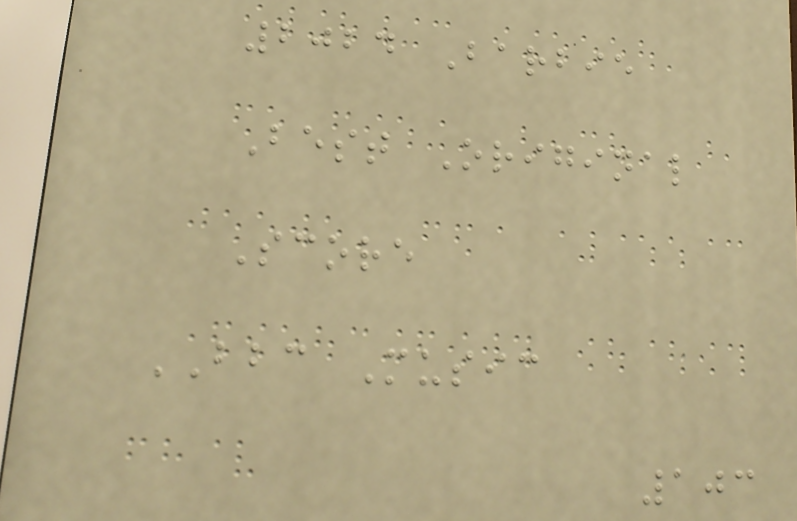2024 Barbie
Best Original
Score
BBC Music
103
